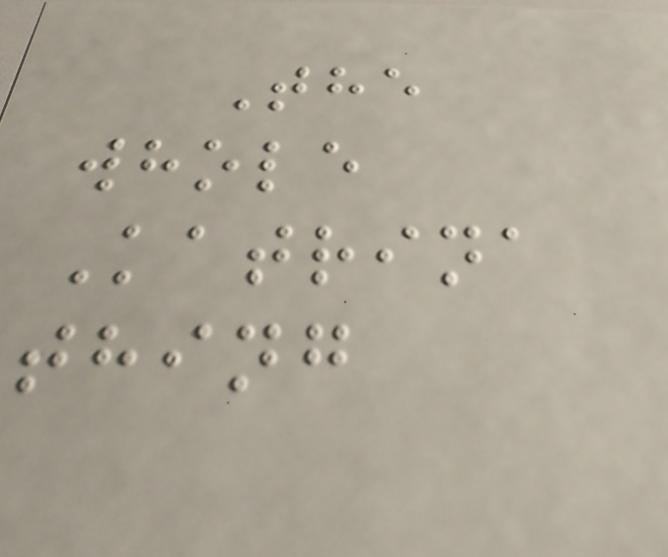The
whole
Katrina
thing
